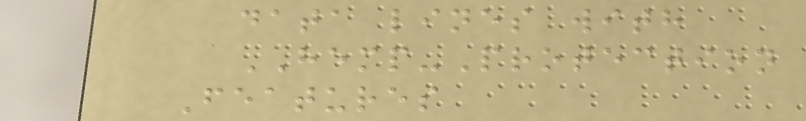data lines with
HEMP-Protection
Features
